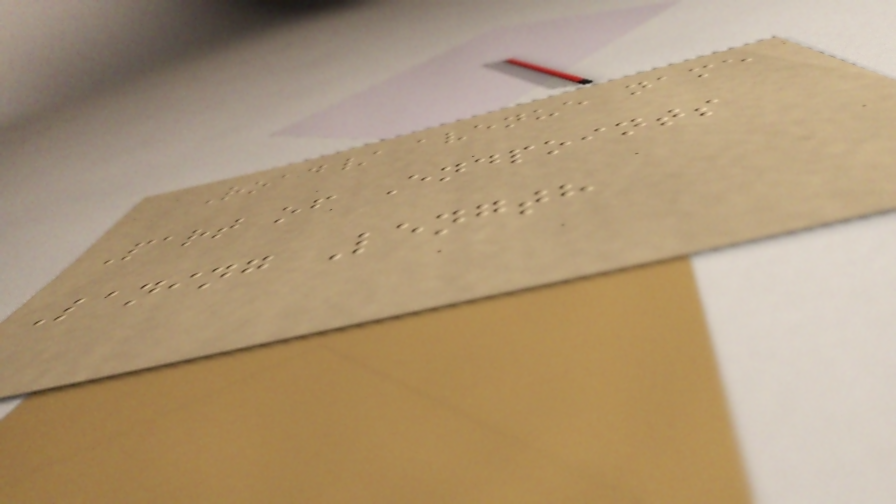Road/ avenue name
Part of Endpoints
Laning Length
